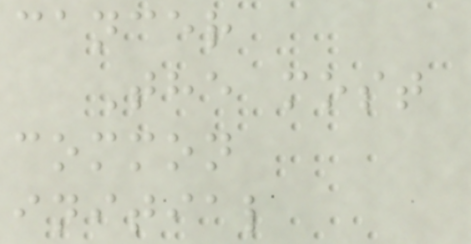cancer
The most
common
initial
